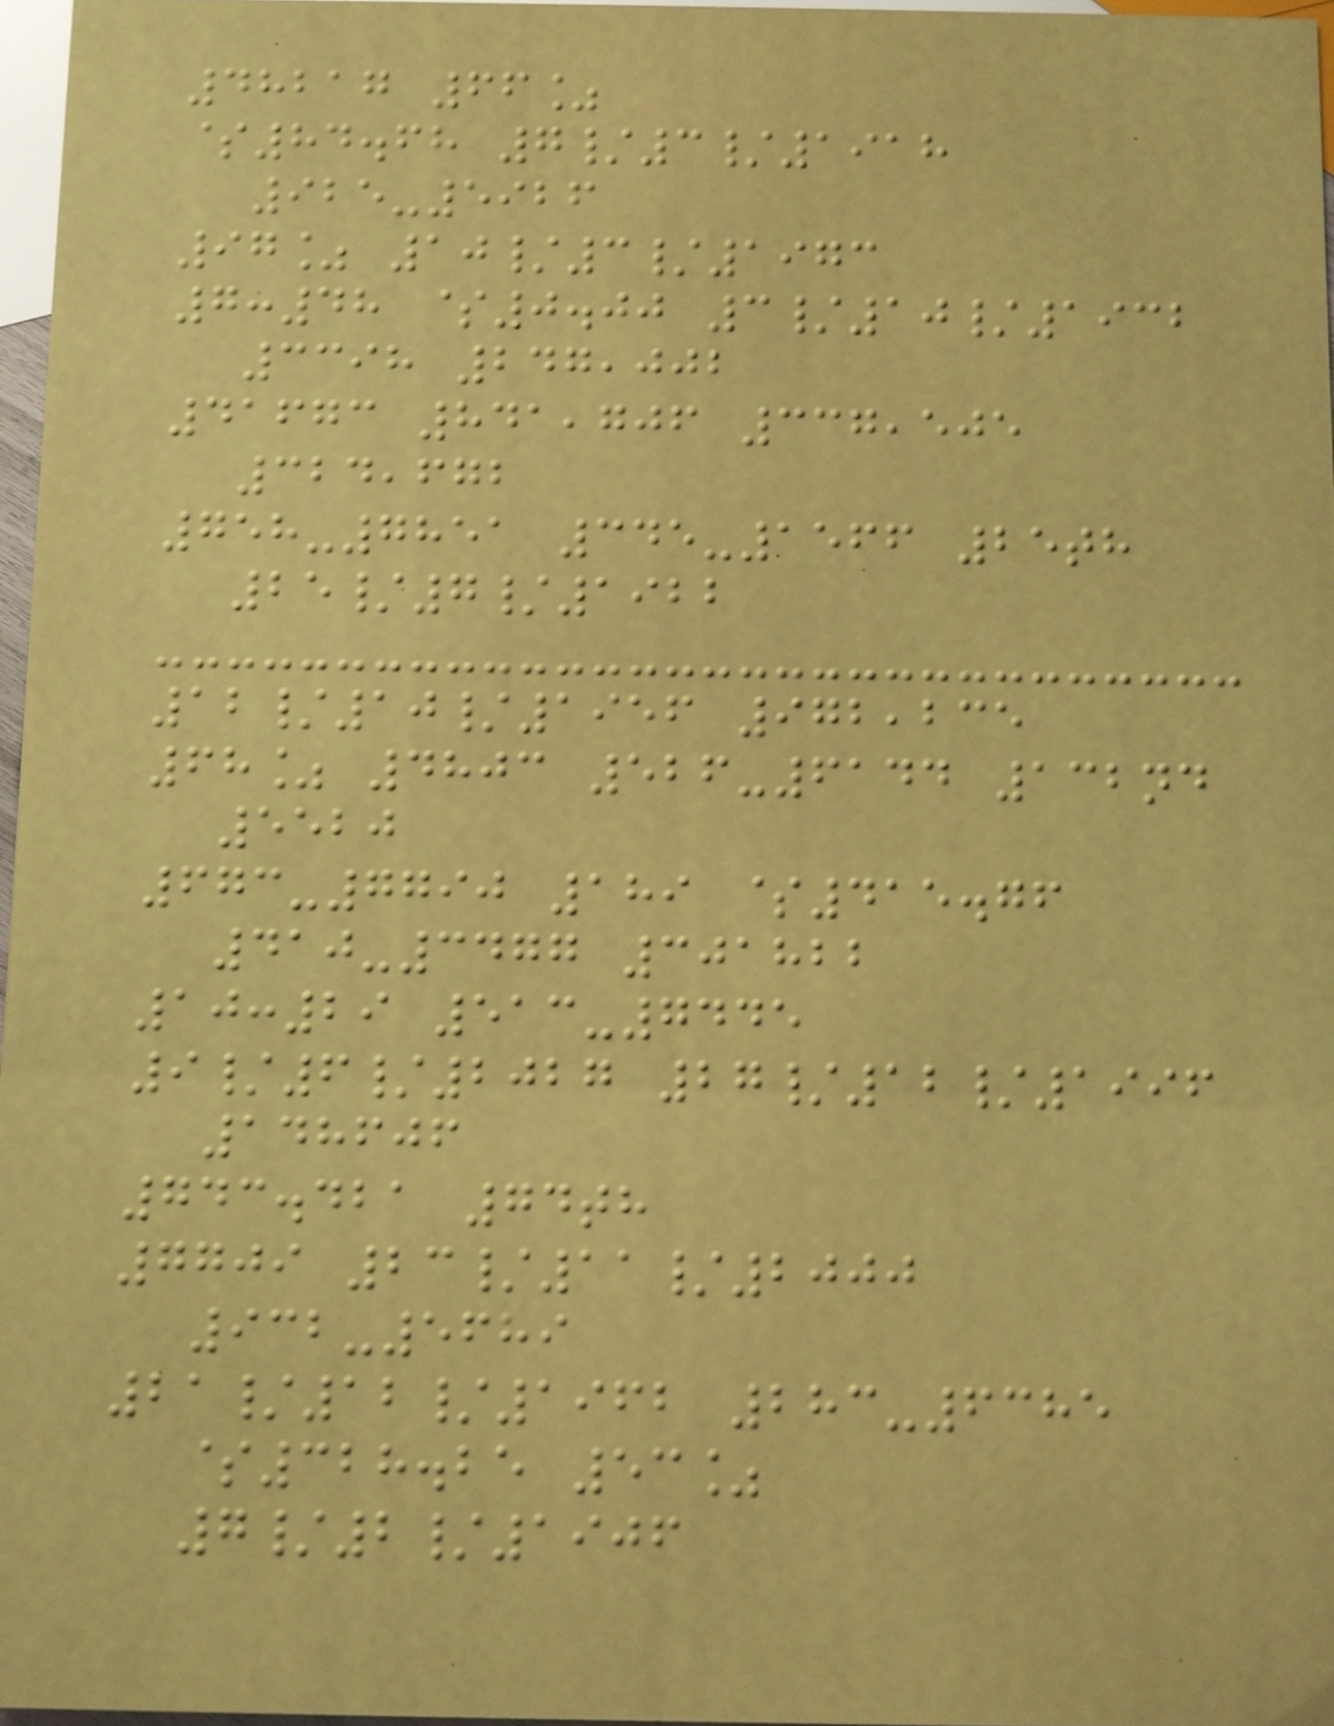48217 66%
$84.68 7/3/1918
925-5926
97% 10/3/1973
7:48 $0.00 3/10/1932
3398 247,002
41673 841,706 337,505
324,672
758-7851 345-1566 25th
25/7/1922
12/10/1956 972,235
68% 4803 526-6144 132nd
5520
673-7790 189 $415.76
410-3477 301822
10:29 513-7445
9/6/2027 27/12/1996
148606
743.421 74th
7709 23/11/2000
932-5689
21/12/1962 283-6385
$328.25 53%
7/2/1906
